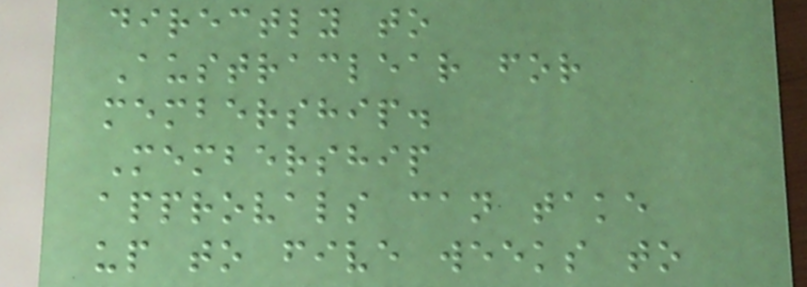directly to
Austraclear for
membership.
Membership
approvals can take
up to five weeks to
